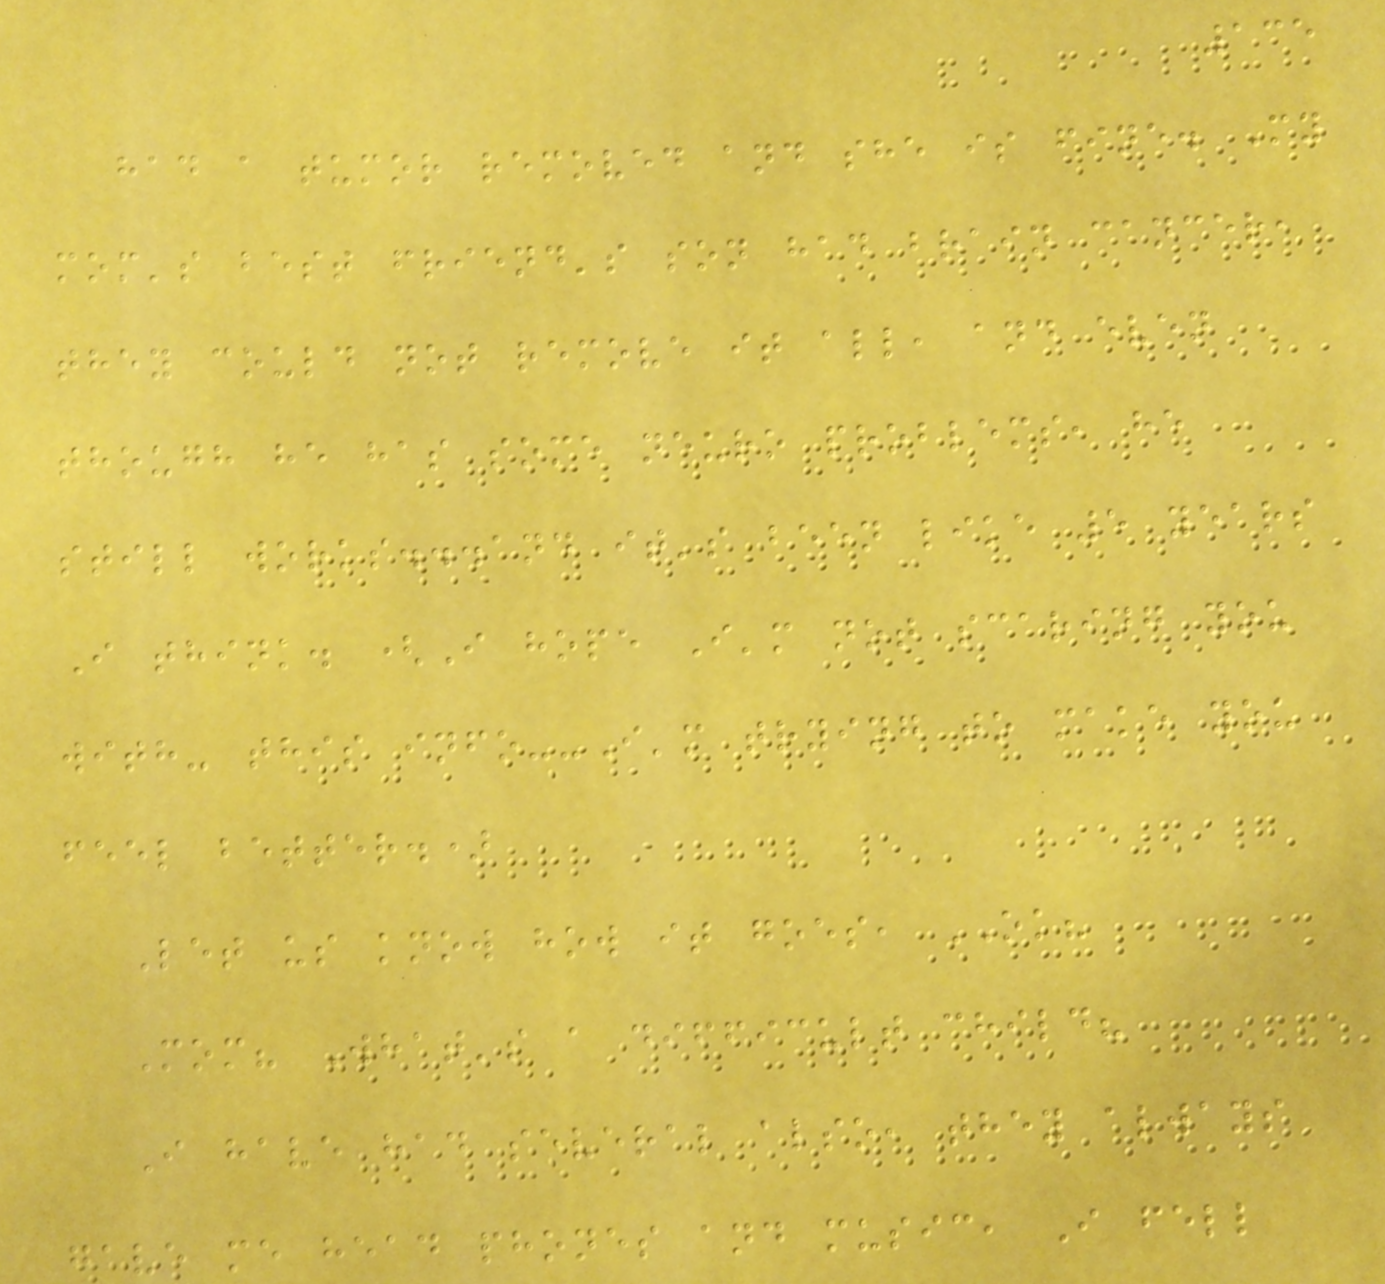135
had a tumor removed and she is fine. My
mom's best friend's son had brain cancer,
they could not remove it all, and even
though he has some neuro problems, he
still works...and it's been like 5 years
I think. (I hope I'm not scaring you
with- this info--I'm trying to make you
feel better.)
Let us know how it goes, OK?
Mom? What's a difficult child?
I have had several also, they always
gave me head phones and music, I fell
